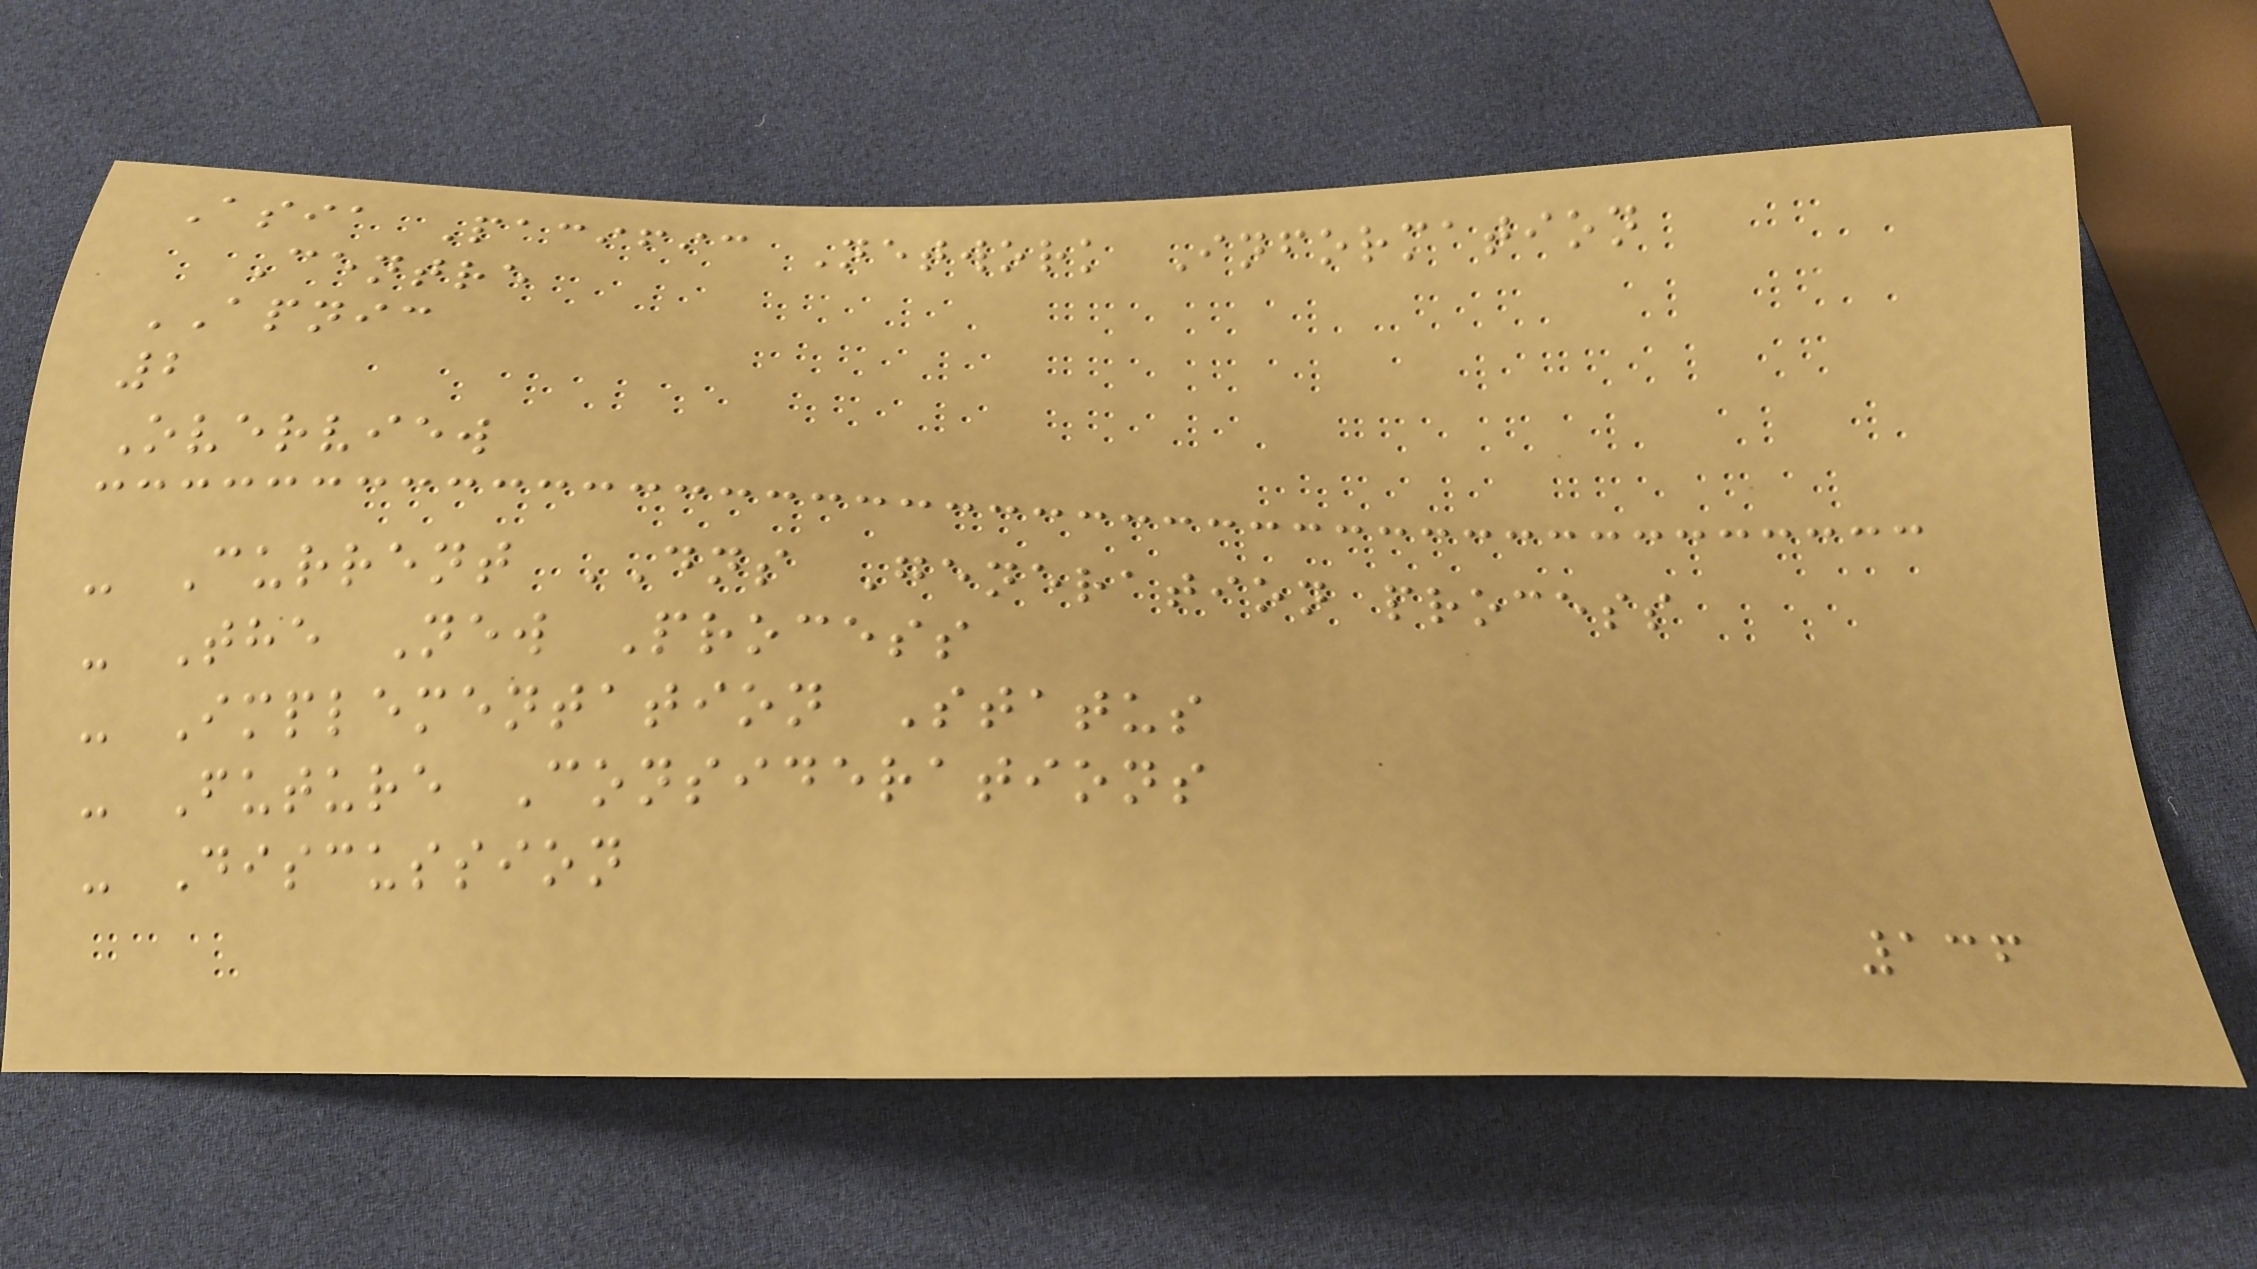Asia Pacific Network Information
Centre
APNIC
2
Overview
- Current DNS Generation process
- The New Process
- Implementation Status
- Future Considerations
- Discussion
136
